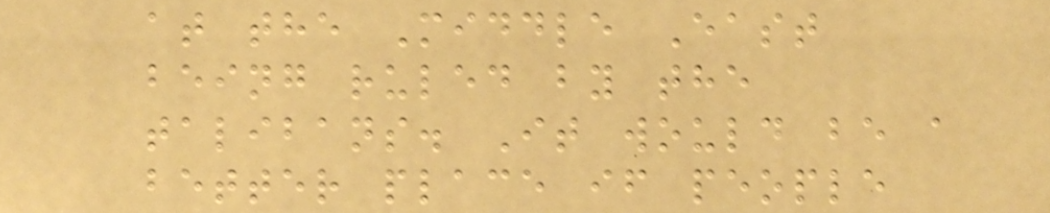at the Middle East
being ruled by the
talibans. It would be a
better place if people
